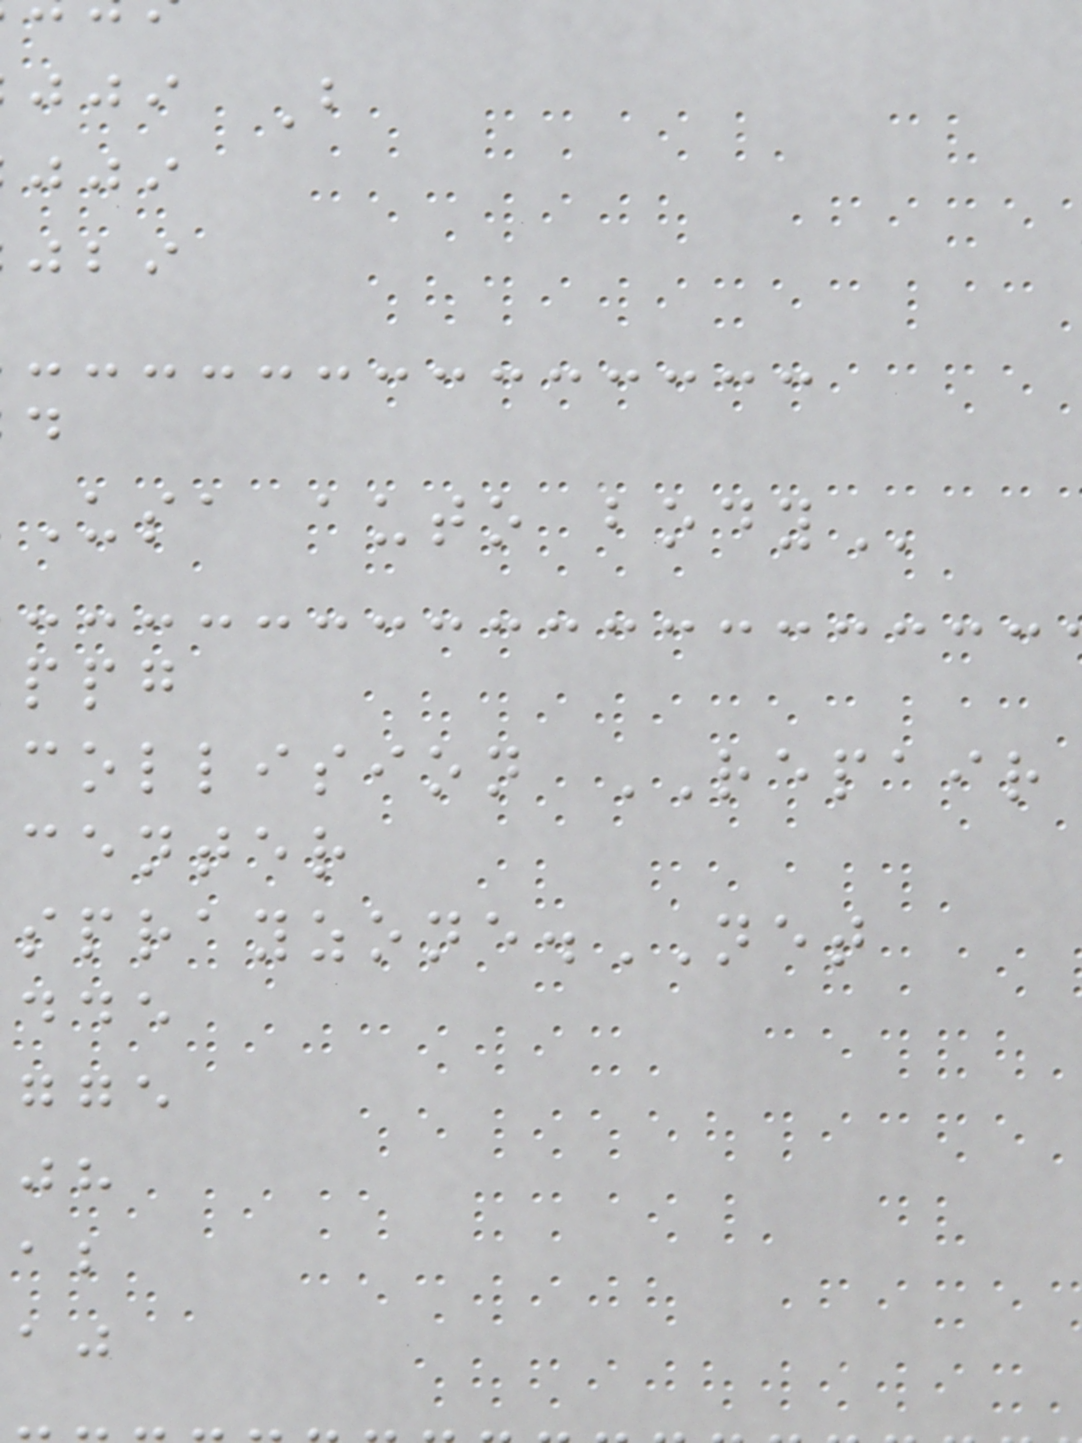jji B
usa auto
collision REPAIR
center
.NET
